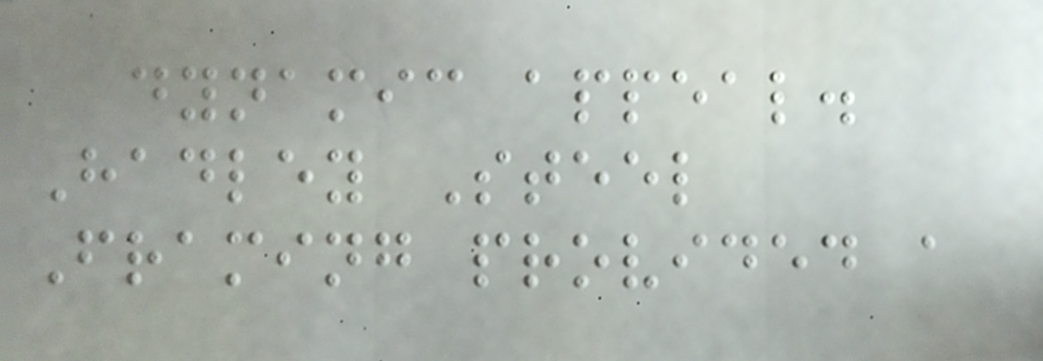dynamic appeal.
Hadley Steel
Framing provided a
